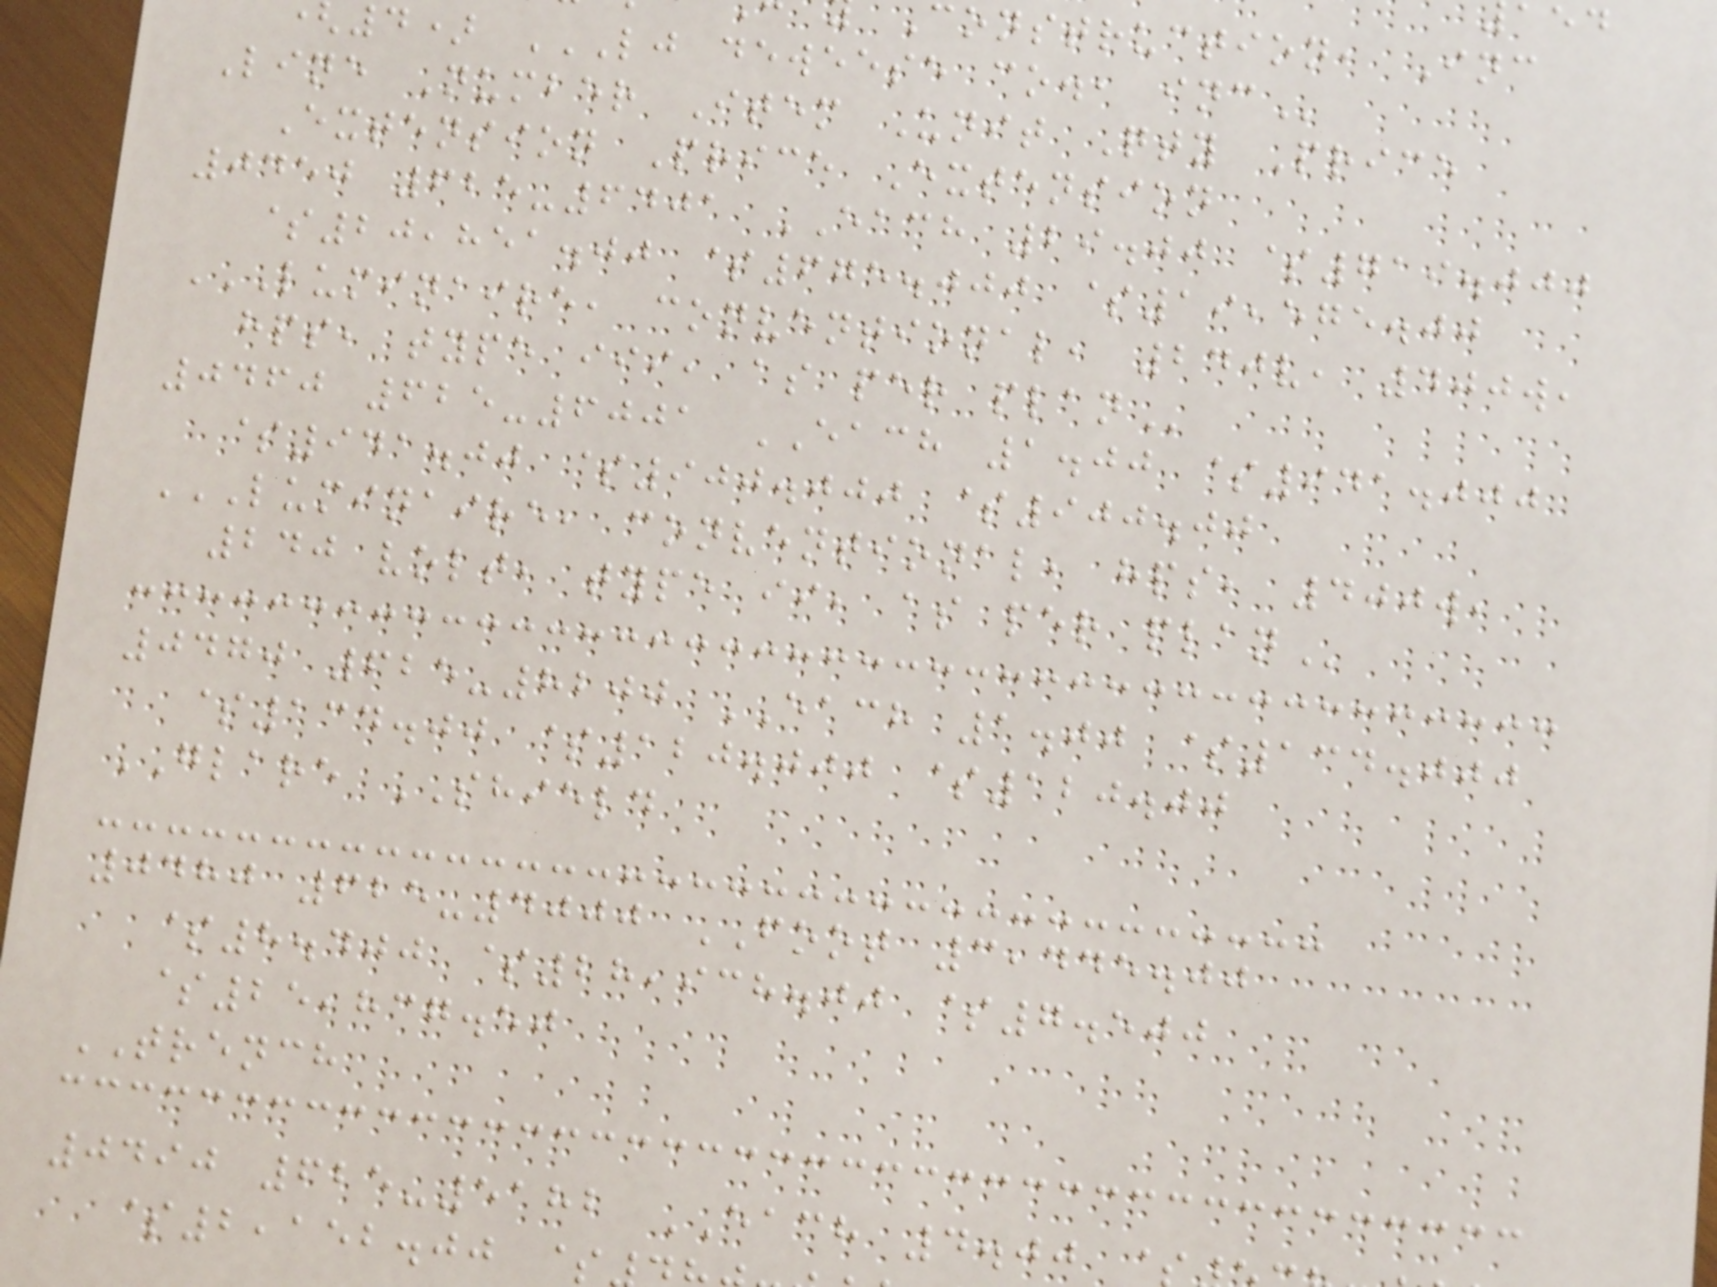construction, Inc
4) LJ DEWEESE CO., INC
Line Number Item Unit Qty Price
Extension Price Extension
0450 625-6401 EACH 29.00 $719.000
$20,851.00 $675.000 $19,575.00
LUMINAIRE, CONVENTIONAL, 240V, 400W,
hps, type iii, as per
0460 625-6001 EACH 1.00 $941.000
$941.00 $900.000 $900.00
LUMINAIRE, CONVENTIONAL, HPS, 400W,
240 volt, type ii, as per
0470 625-8200 EACH 1.00 $134.000
$134.00 $120.000 $120.00
GLARE SHIELD
0480 625-4000 FOOT 3,445.00
$8.400 $28,938.00 $7.500
$25,837.50
TRENCH
0490 625-5182 EACH 4.00
$2,152.00 $
